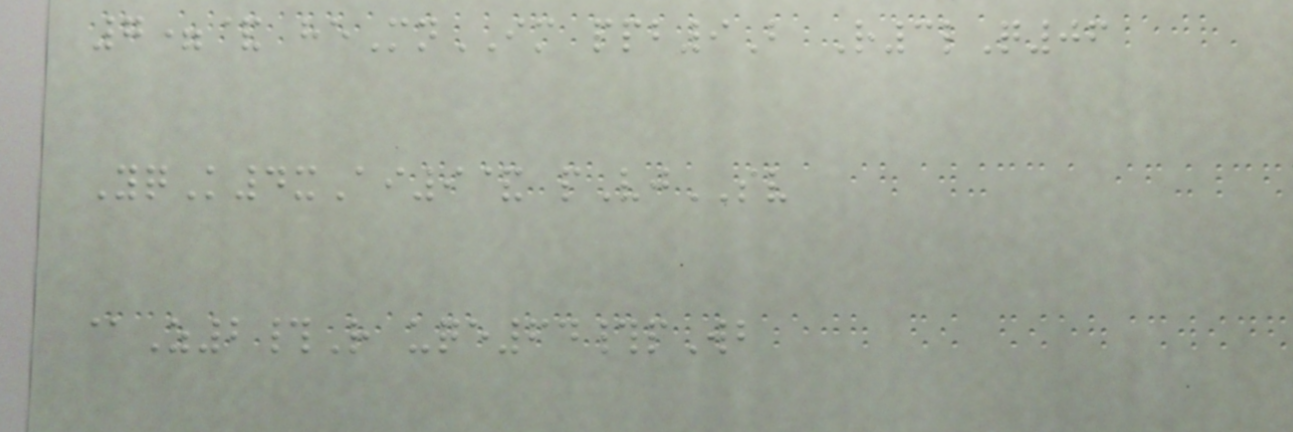7=& heMnIM ppb9B R3lQ06
YqK4xAi9& pVjSV
@Z2#R uqe64#pWb
